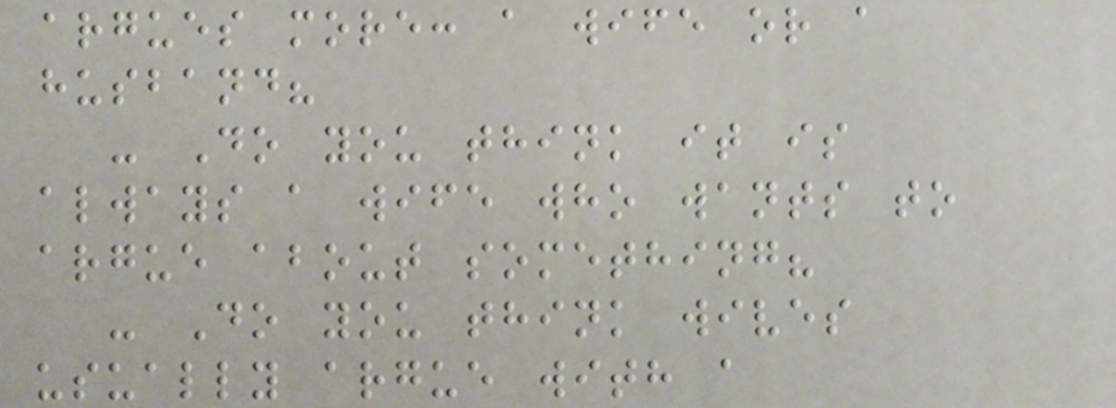argues more: a wife or a
husband?
- Do you think it is
always a wife who wants to
argue about something?
- Do you think wives
usually argue with a
